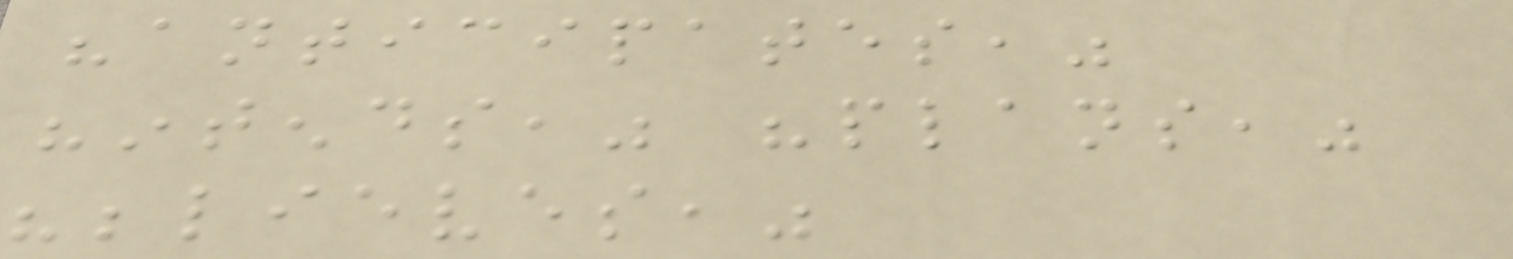"anticipates,"
"intends," "plans,"
"believes,"
